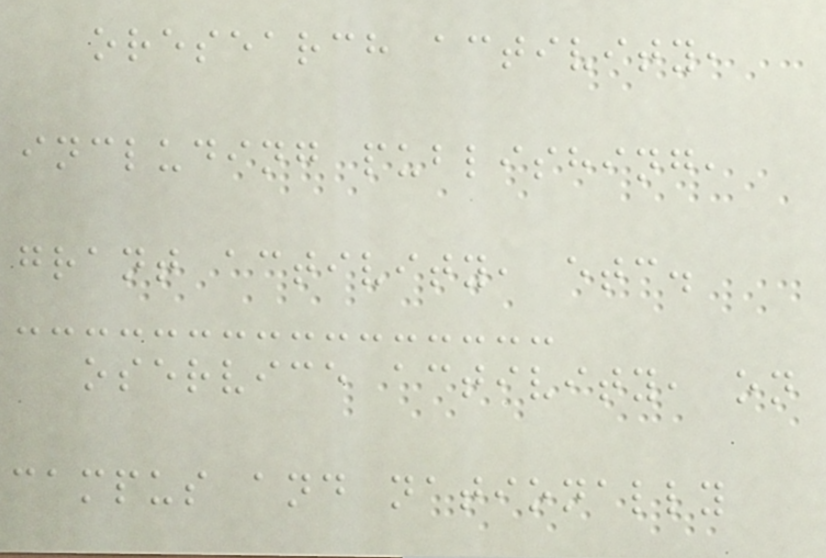oresearch activity,
including publishing,
grant activity, etc.
oservice activity, on
campus and nationally
